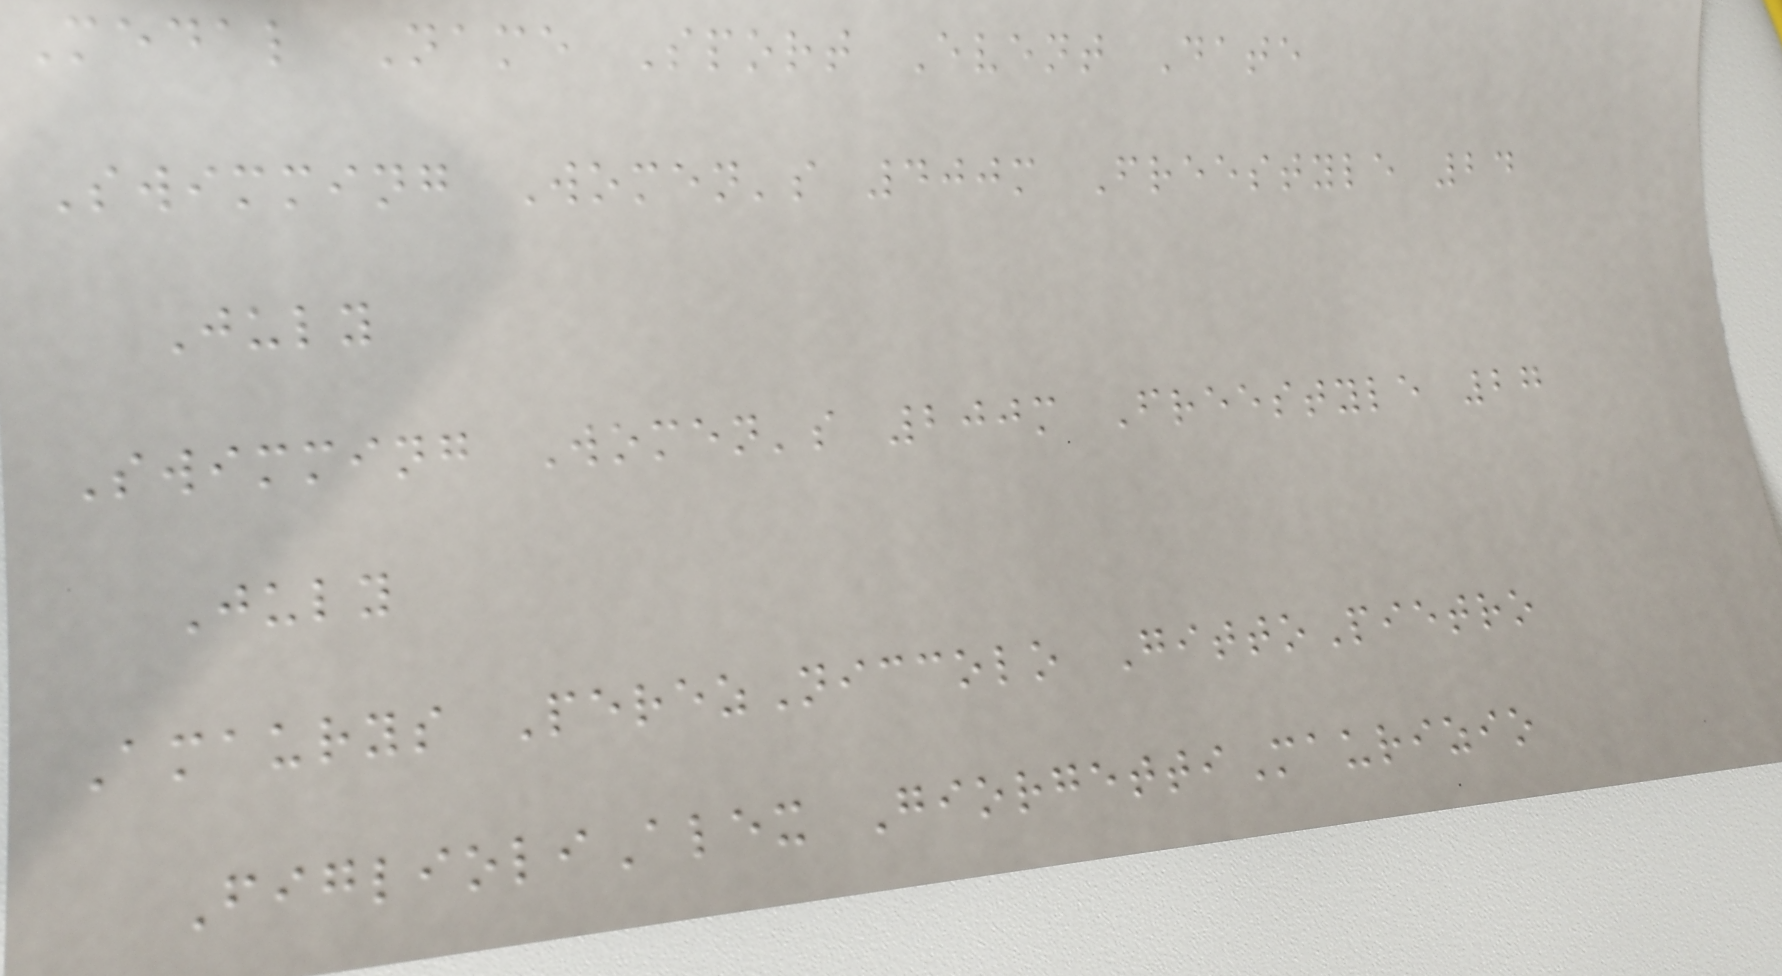Medal Name Sport Event Date
Swimming Women's 400m Freestyle 24
July
Swimming Women's 200m Freestyle 27
July
Amaurys PerezNiccolo GittoPietro
FiglioliAlex GiorgettiMaurizio
